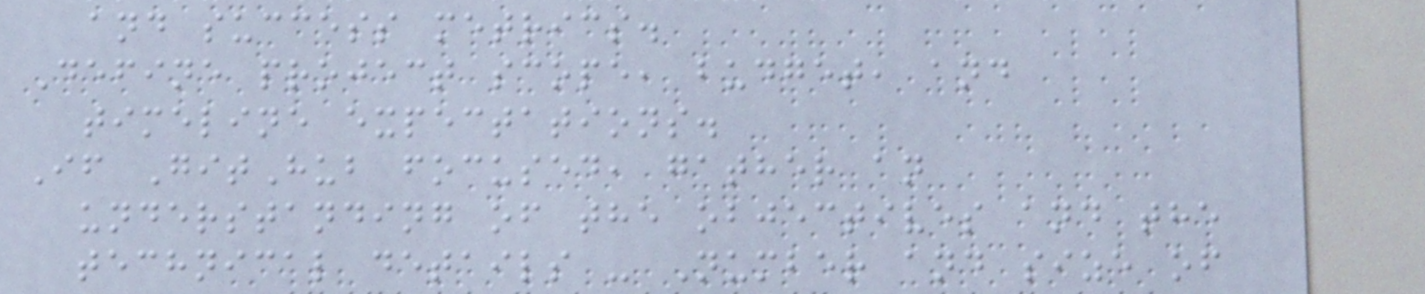and success metrics.
Define project scope, budget, and
timeline expectations.
If GitHub focused, gather an
understanding of the objectives and the
technical details - Number and size of
